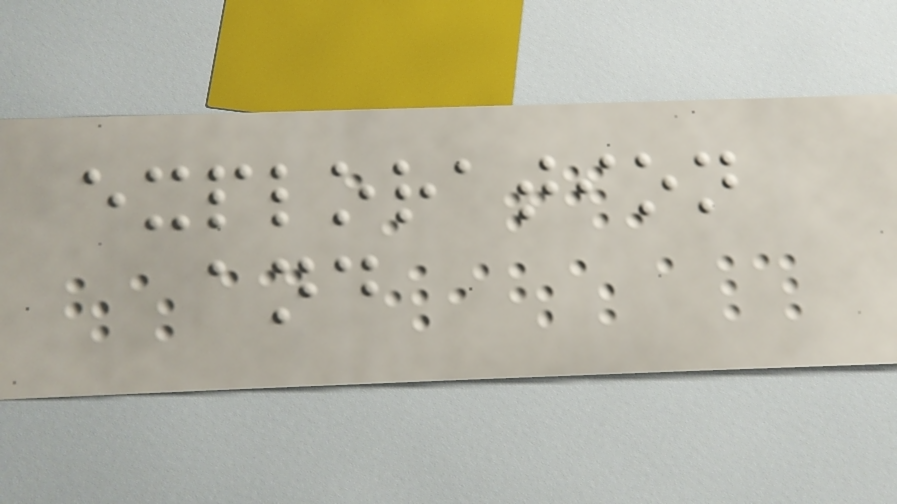exploration
and
